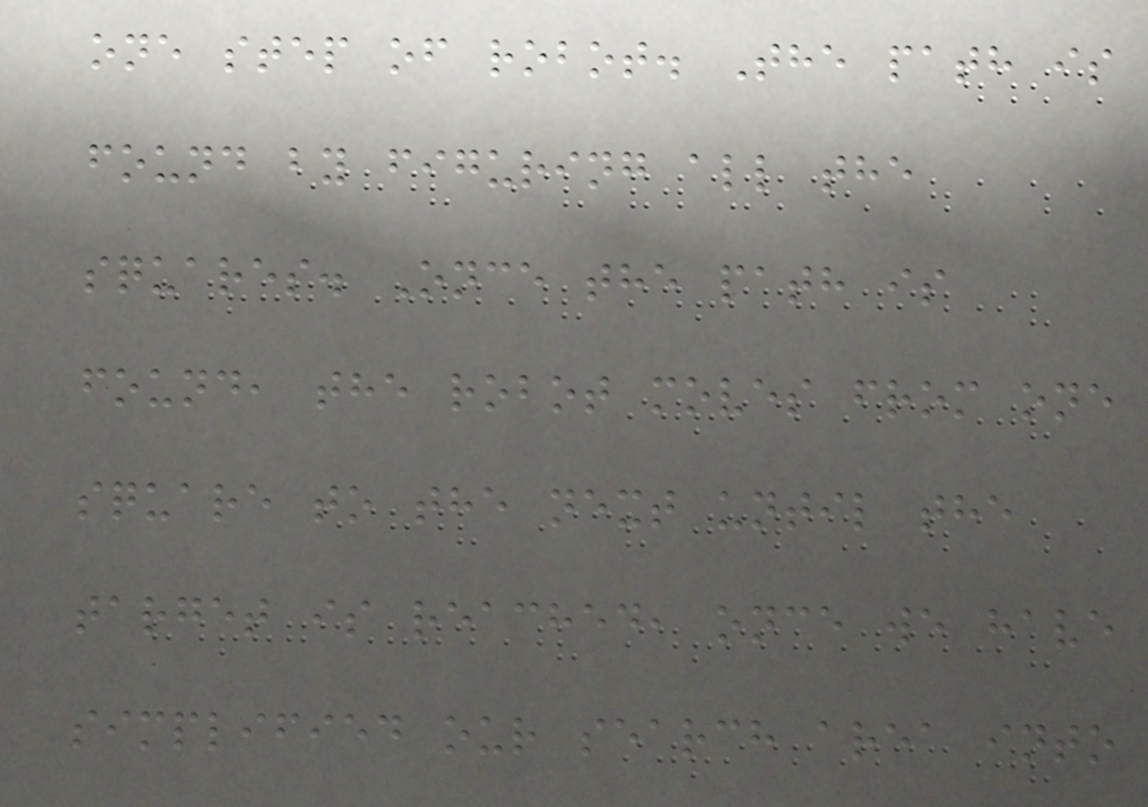one step of robot. The path is
found by figuring all the
squares. Once the path is
found, the robot moves from one
square to the next until the
target is reached, once we have
simplified our search area into
